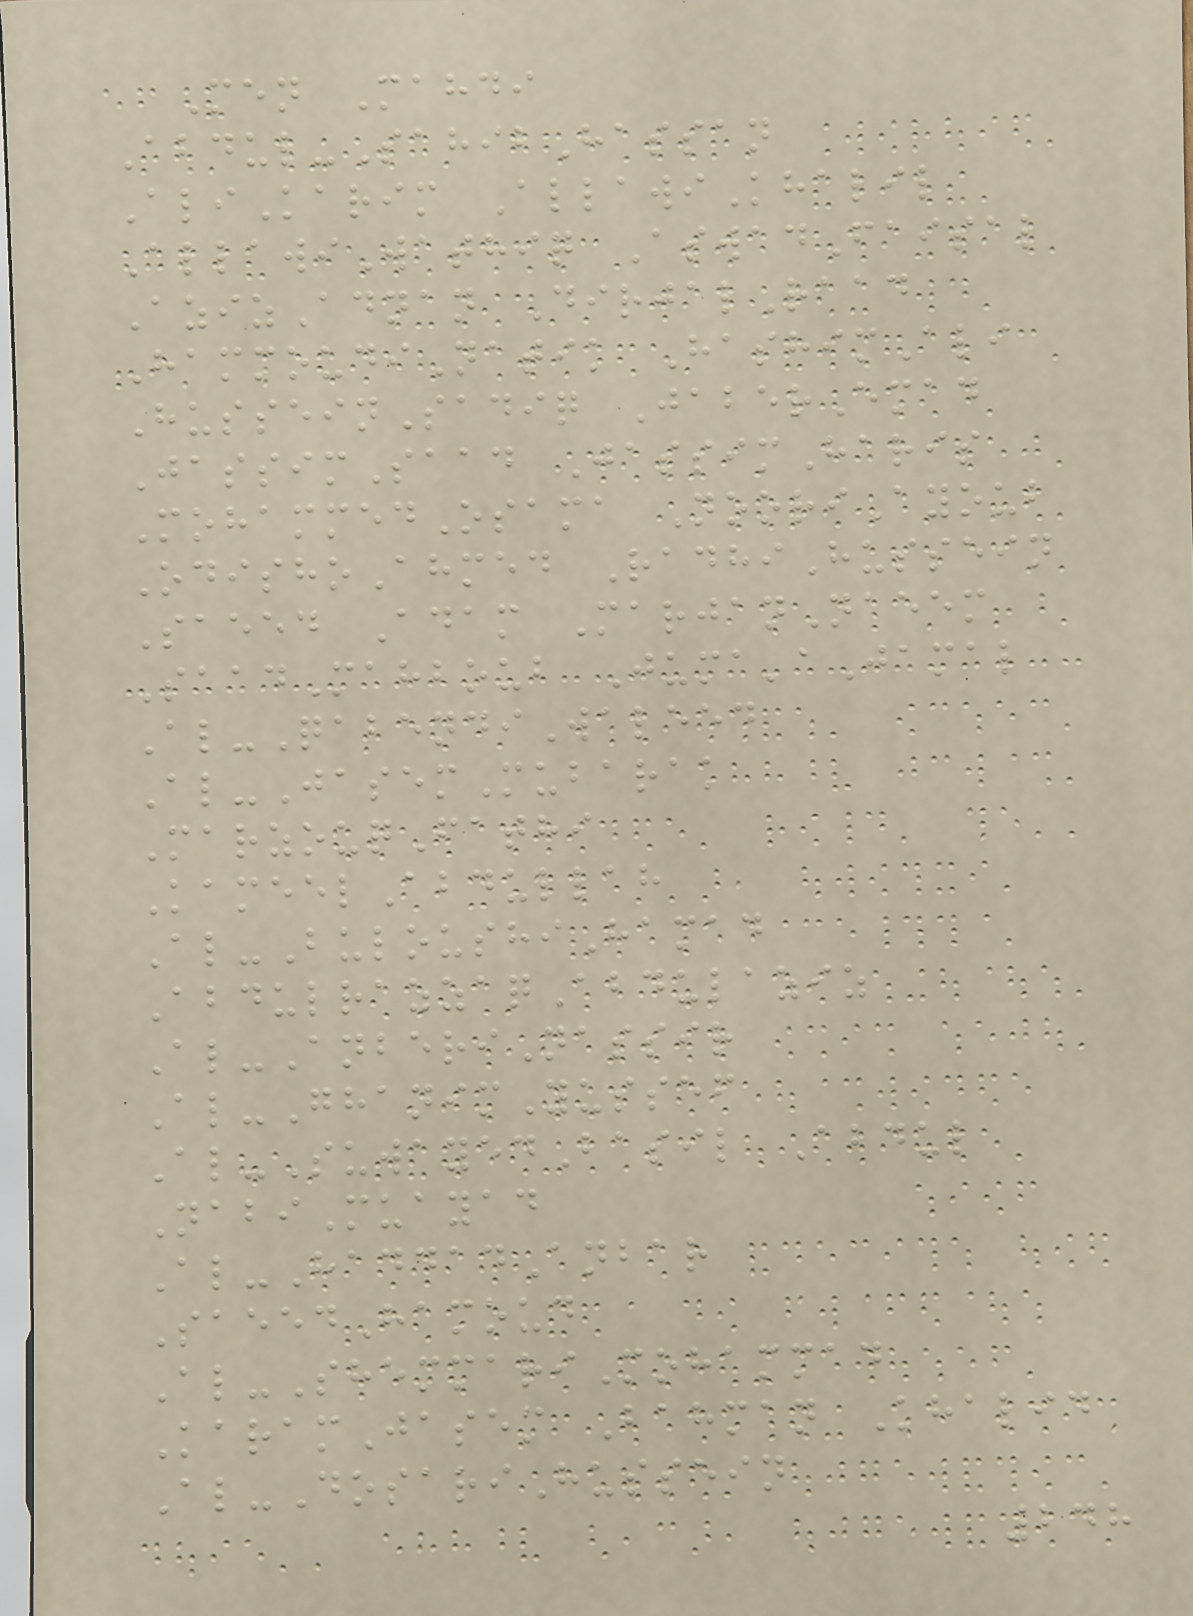Men Mahdi
Abdul-SahibHassan
AliKarim AllawiKhalil
AllawiWathiq AswadFaisal
AzizAdnan DirjalRaad
HammoudiNatik HashimAli
HusseinSadiq JaberEmad
JassimSaad JassimHaris
MohammedOsama NooriAyoub
OdishoAhmed RadhiHussein
Saeed Adam MarjanNaeem
SaadMahboub Juma'aJamal
Al-QabendiWaleed
Al-JasemMubarak
MarzouqFathi
KameelAbdullah
Al-BuloushiHamad
AbdulrazzaqAbdulaziz
Al-AnberiNassir
Al-GhanimYussef
Al-SuwayedBasil Abdul
NabiMuayad
Al-HaddadAnbar
SaeedHamoud
Al-ShemmariMohammad
KaramJasem Bahman Khalid
Al-DosariHussein
248
